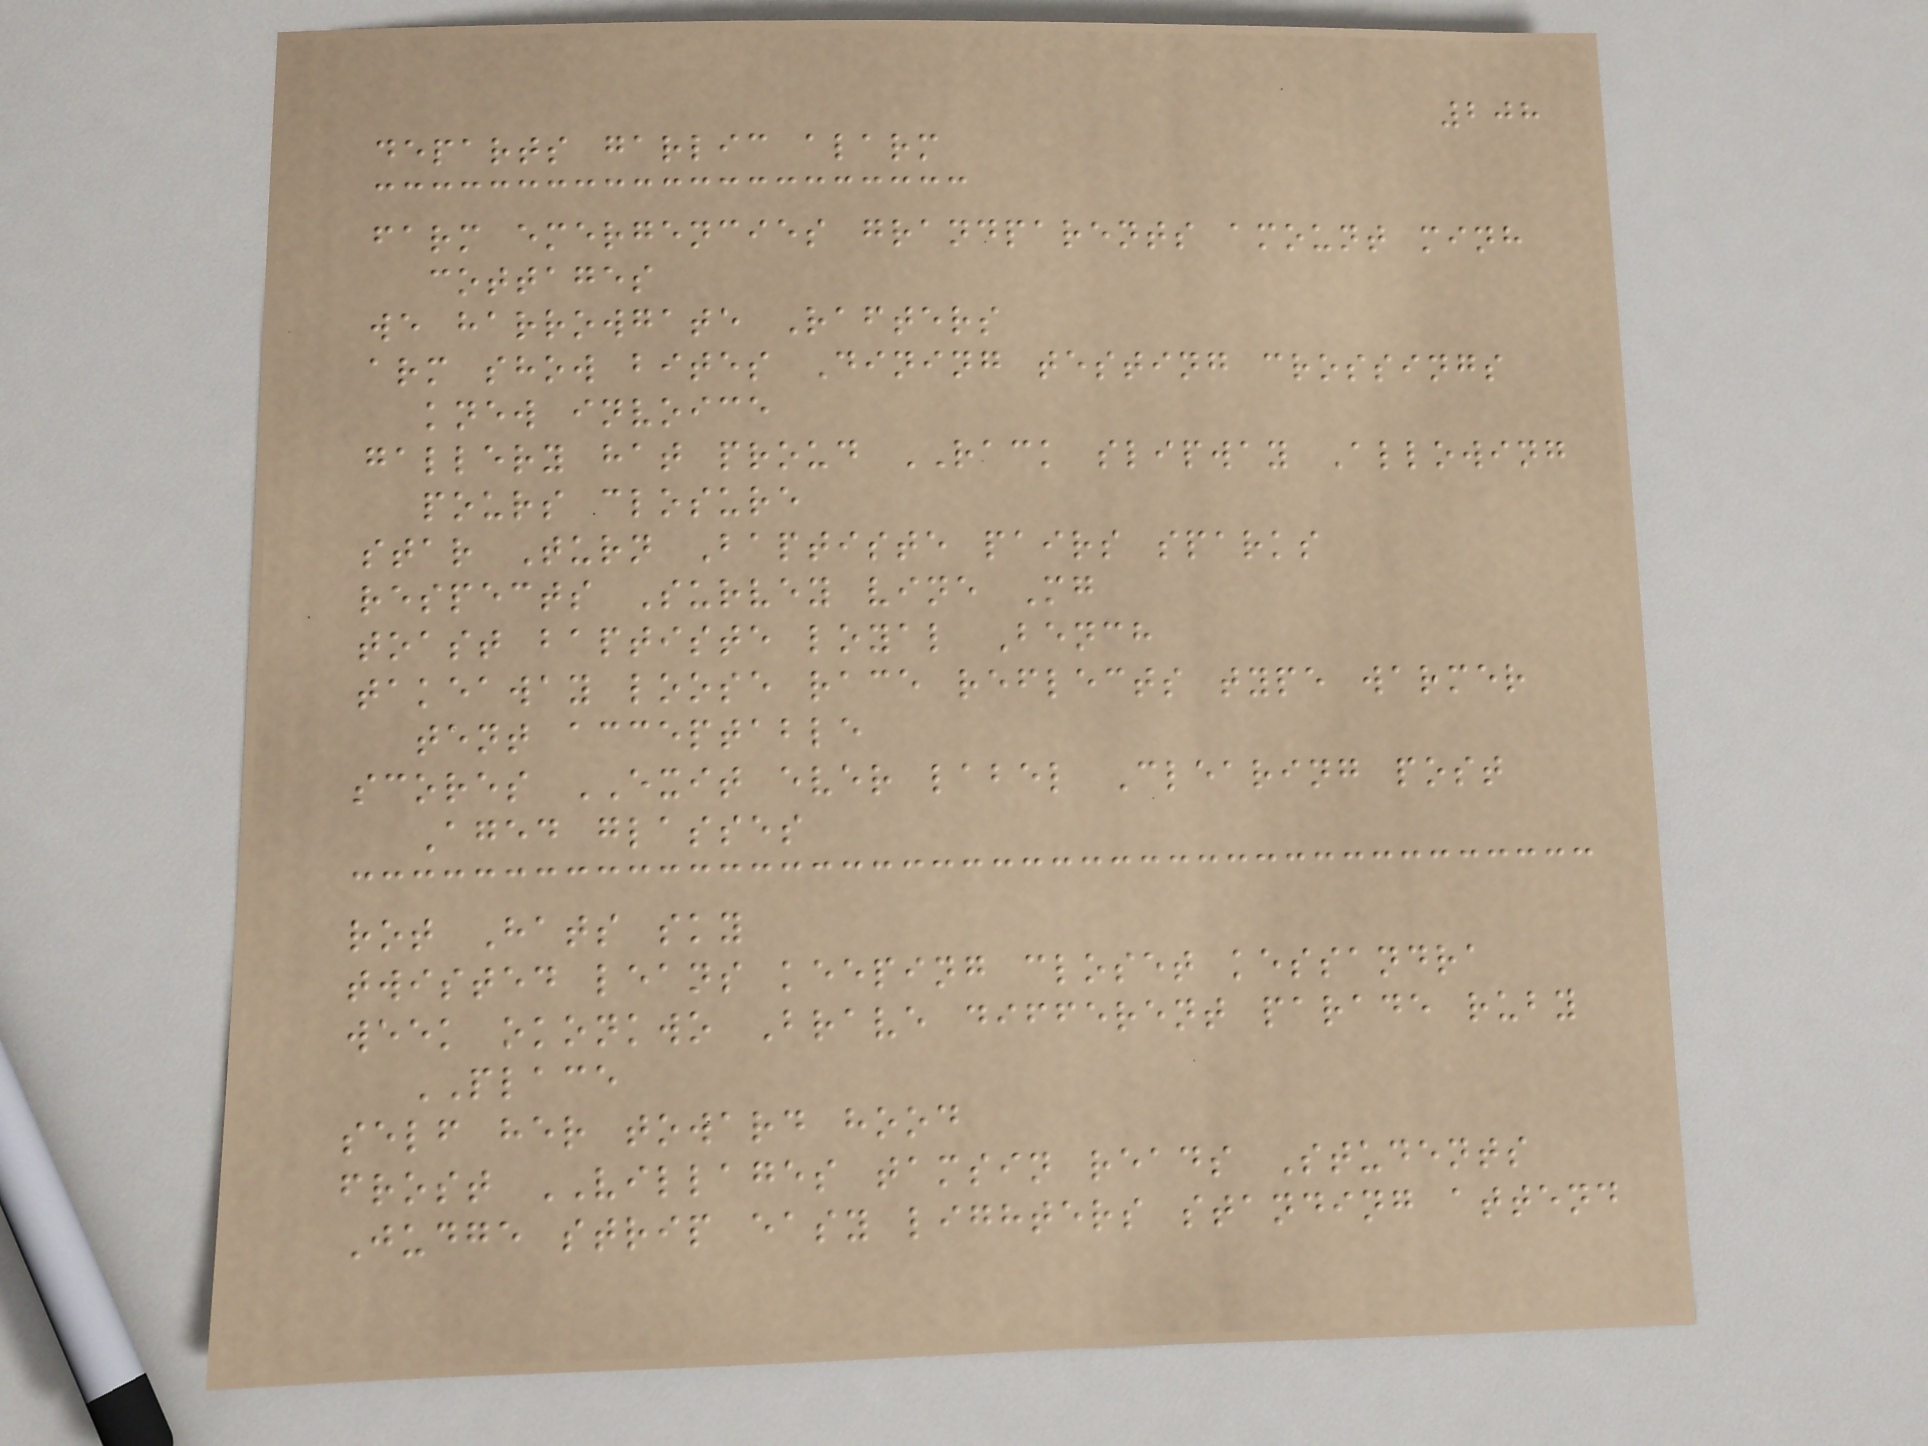208
departs garlic alarm
farm emergencies grandparents amount minh
cottages
we harrowgate Rafters
arm show bites Dining testing crossings
knew invoice
gallery hat proud RACK slipway Allowing
pours closure
star Turn Baptiste pairs sparks
respects Survey vine Mg
toast baptiste loyal Bench
takeaway loose race reflects type warmer
tent acceptable
scores EXIT ever label Clearing post
Aged glasses
rot Hats sky
twisted leans keeping closet kessandra
week okonkwo Brave different parade ruby
PLACE
self her toward hood
frost VILLAGES tamsin reads Students
Judge strip easy lighters standing attend
